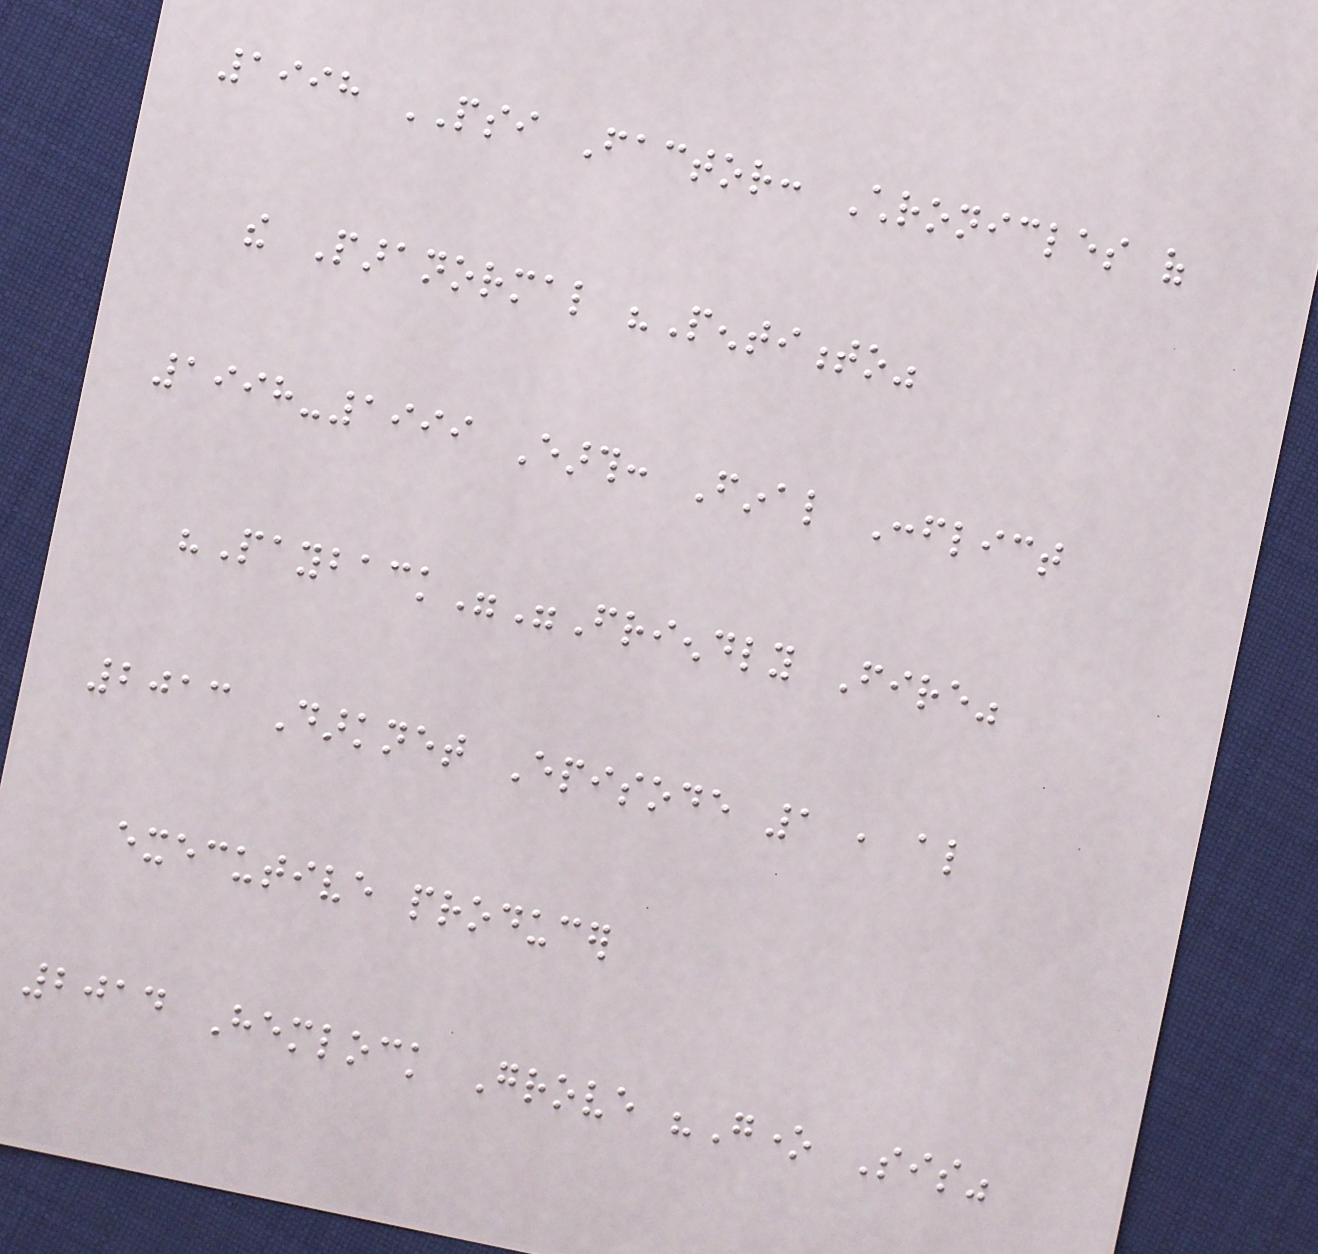1998 PSI Factor: Chronicles of
the Paranormal "Pentimento"
1998-1999 Earth: Final Conflict
"Payback""Friendly Fire"
2013 Darknet Episode 1 , also
executive producer
2014 Hemlock Grove "Gone Sis"
